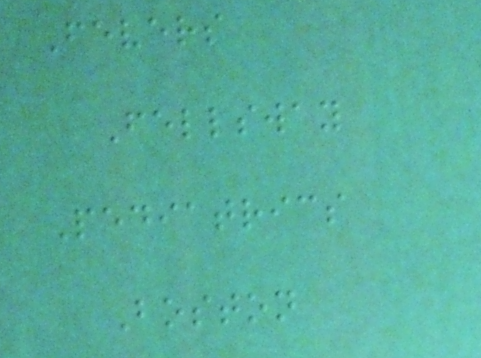Fevers
Fellsway
Pediatrics
Boston
